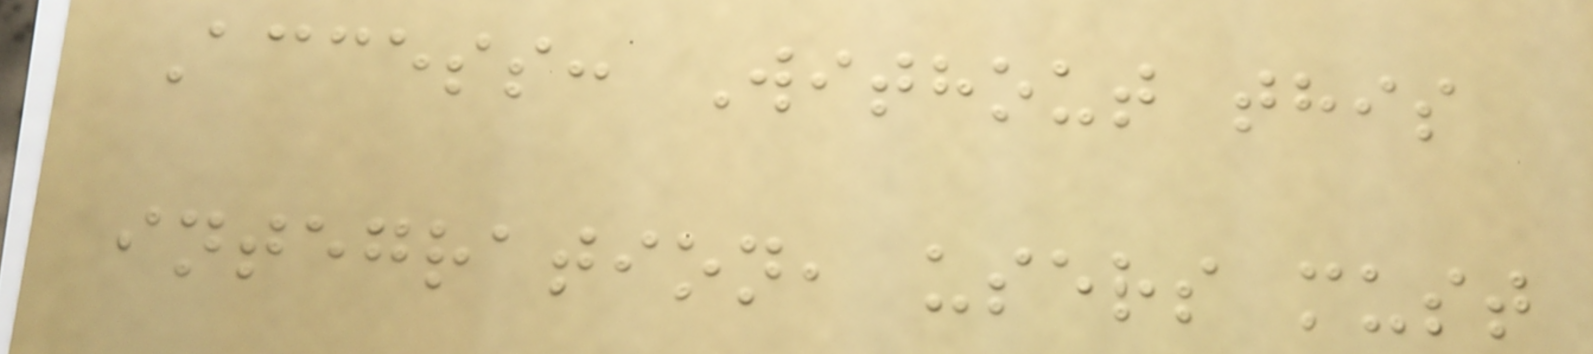Access: Without this
integration, users must
